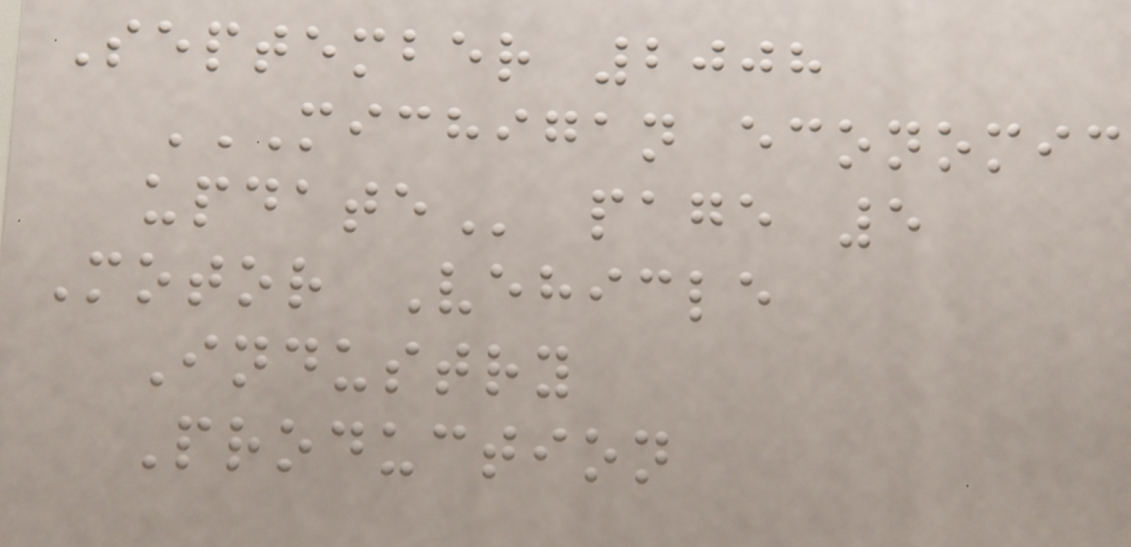September 2008
MICHIGAN ECONOMIC
UPDATE page 5
Motor Vehicle
Industry
Production
